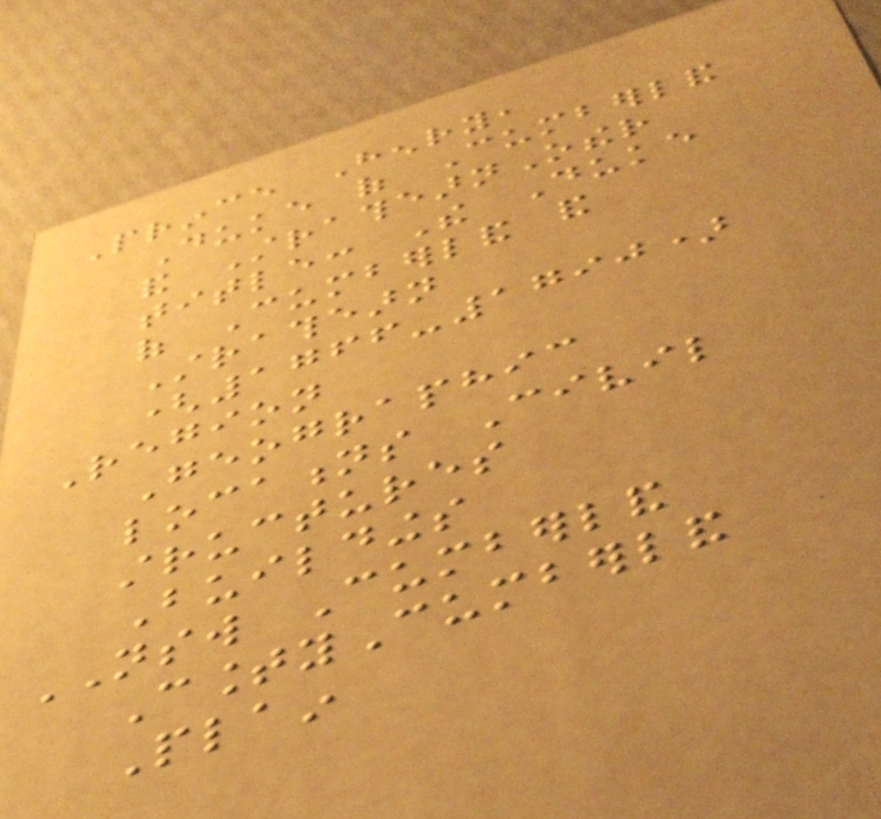Prince Henry,
Duke of Cumberland
and StrathearnOther
title: The Duke
of Cumberland and
Strathearn
(1766-1790)
Region
Geographic
locations Civil
structures
Buildings
NSW Cumberland
CountyCumberland
Plain
